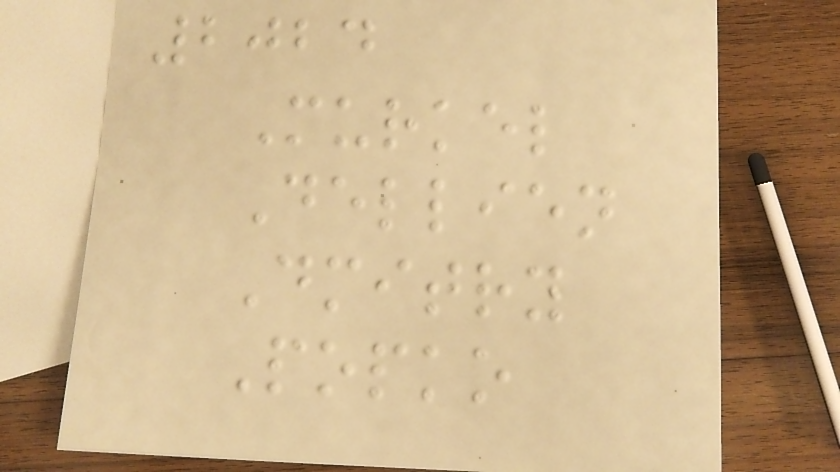2024
Murkel
Dellien
Dmitry
Popko
